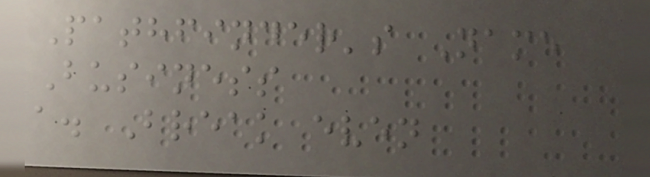Pathfinder's Name
Business
a. Break even
